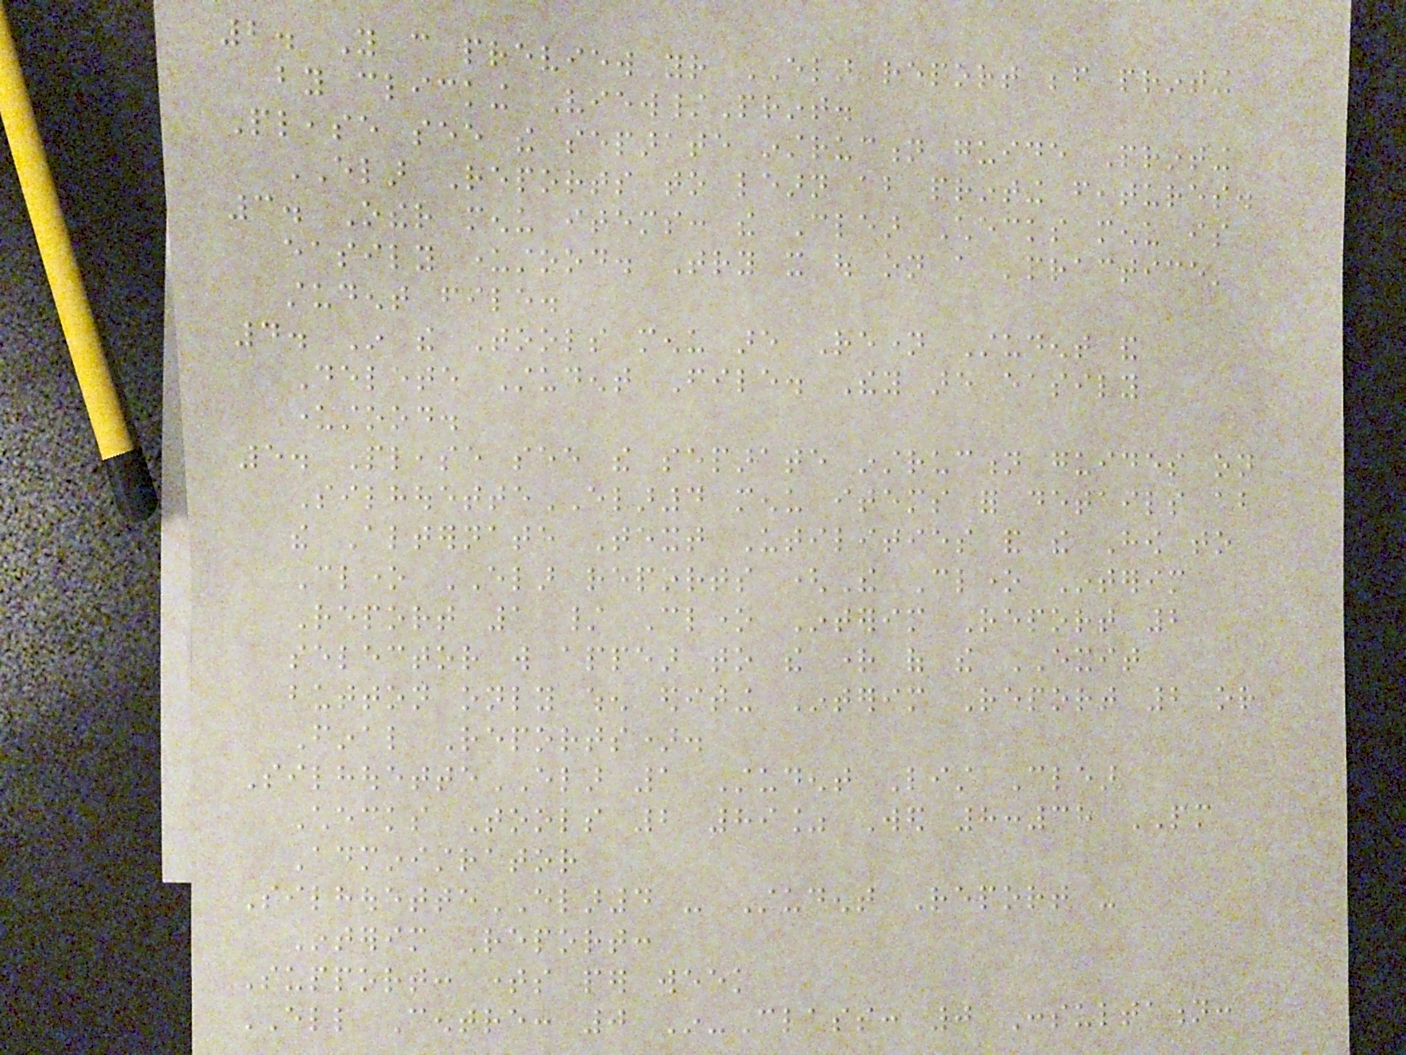2. You can preview your ELAR report before printing
by clicking View/Print.
Please see the separate instruction guide Printing
ELAR Reports to learn about printing features.
3. Other menu items: the Clear Checks menu is
easily understood. Try it out on a 'practice'
student file.
4. In the Tools menu are Rename Student and
Delete Student File. They are easily
understood.
5. Please see the separate instruction guides on
SilhouetteELAR4 menu items for details about
the Alternate Text Utilities and the How to
Clone ELAR reports (The Clone Interim
Report 1 / Clone Interim Report 2
selector will appear to the right of the EXIT
button only when editing Interim Report 2 or
Final Reports).
SilhouetteELAR 1 Student List Clear
Checks Tools 2 89% Wed 8:38 PM
Administrator
SilhouetteELAR4 - Student Report -
Interim Report:
Support: times per week
ELL Centre: 0 In-Class: 0 Consultation:
